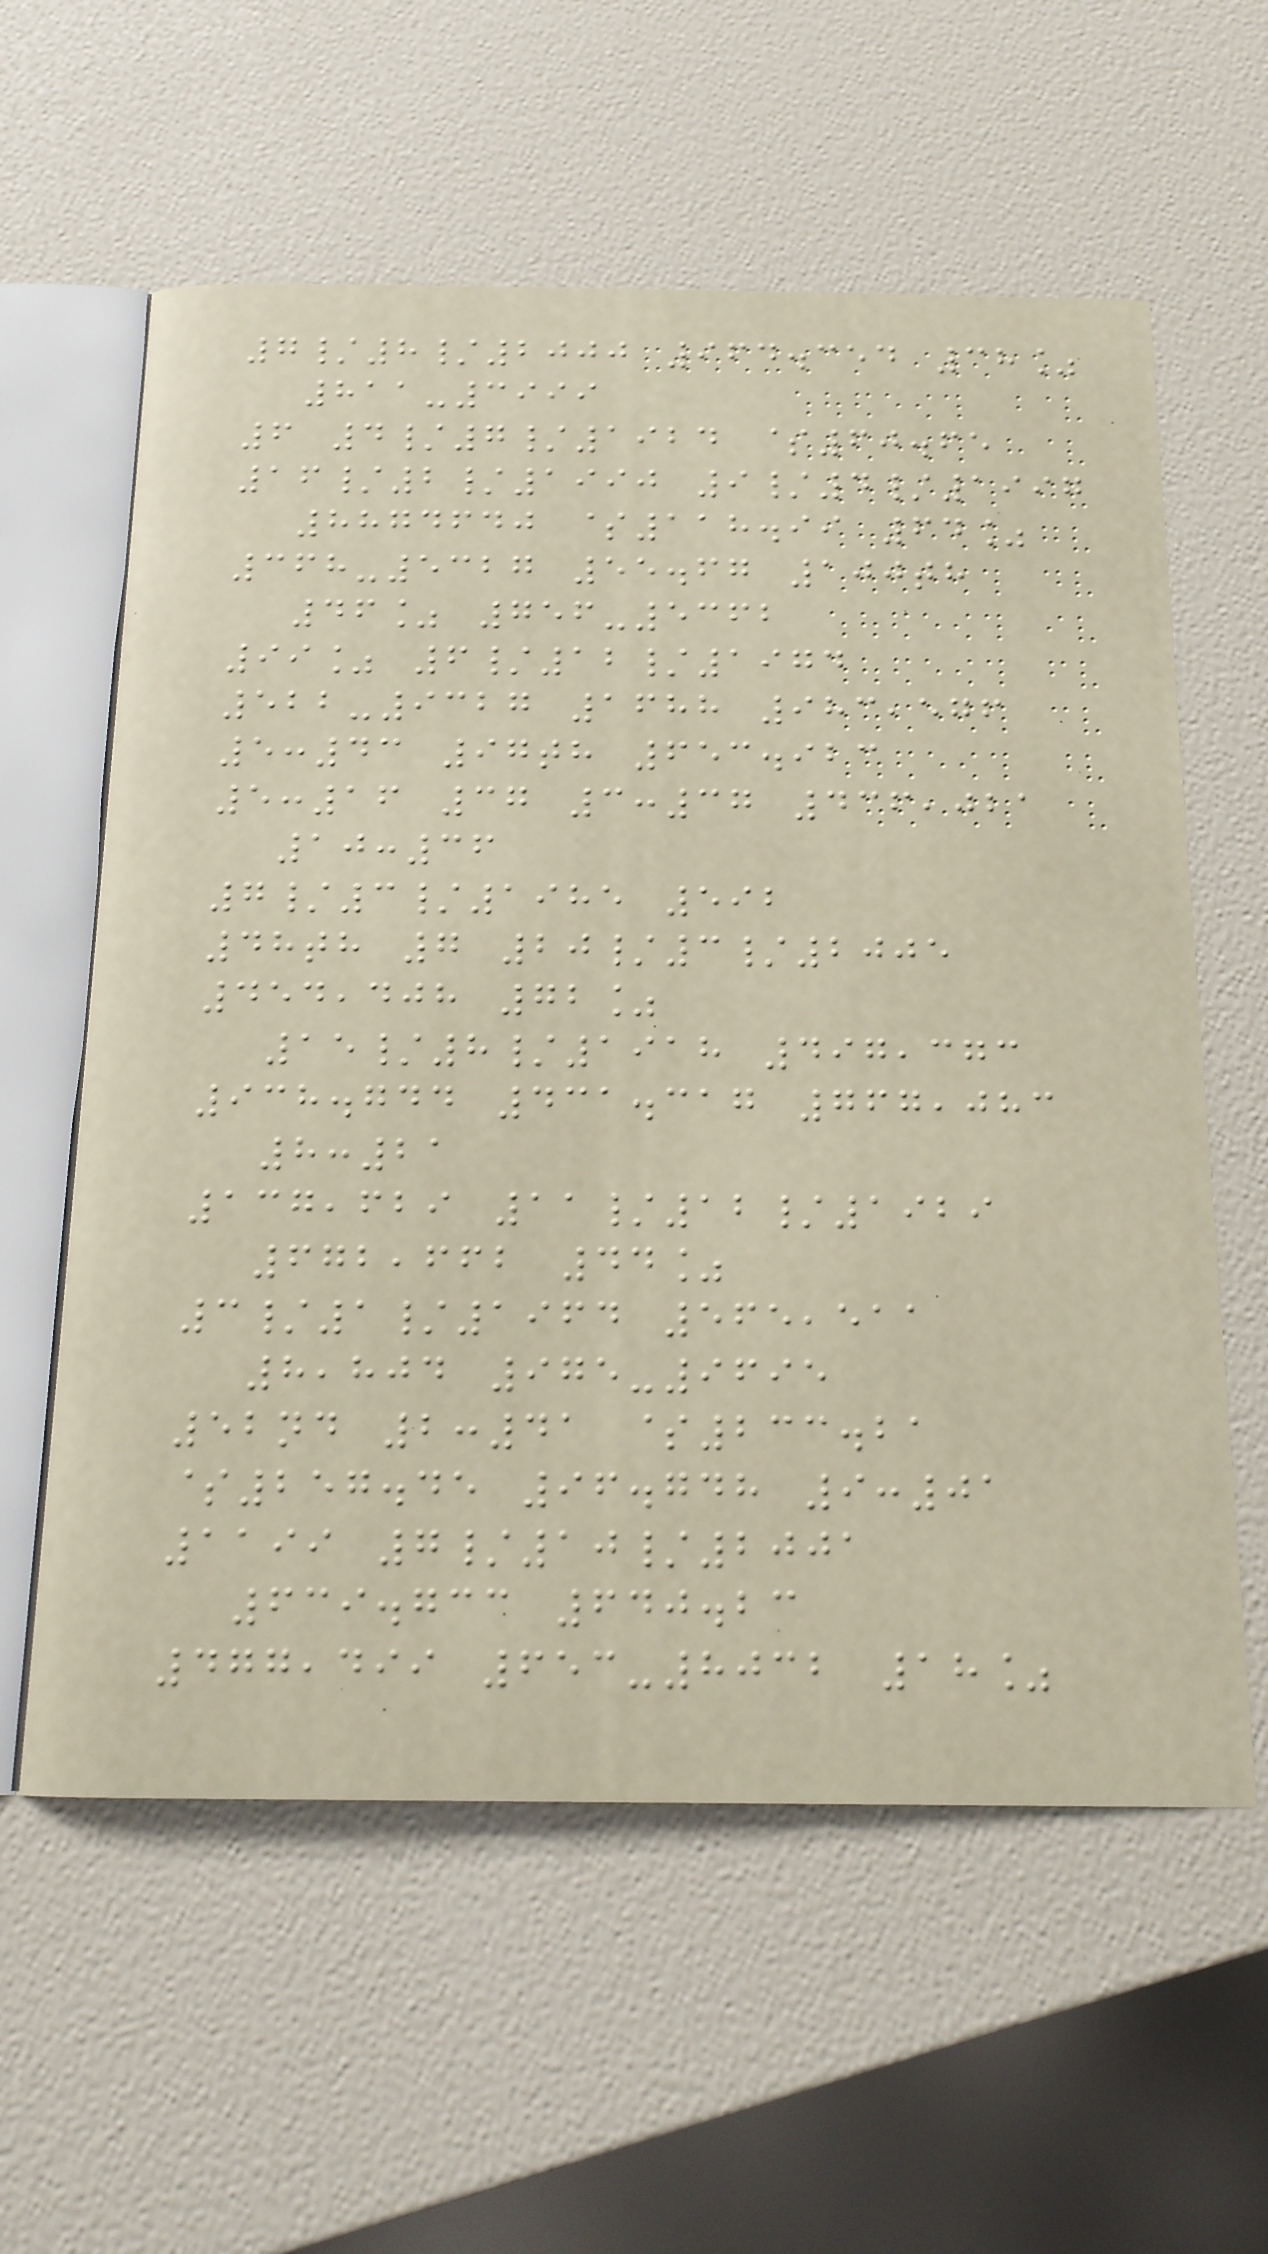7/8/2000 964.354 38%
811-3999
6 4/7/1924 $60.65
16/2/1990 9/4/1997
8874640 $118.99 64%
368-5327 55.67 100th
46% 756-5362
99% 6/12/1974
522-9327 1688 983,576
5:43 97th 653.923
5:16 37 3:37 436,021
10:36
7/3/1985 592
48th 7 20/3/2005
454,408 72%
15/8/1918 497,373
938.744 431.317 767,083
8:21
137,629 11/12/1929
672,662 44%
3/1/1964 565,511
8,804 975-9695
52nd 2:41 $233.21
$257.45 96.748 9:01
1199 7/10/2001
639.733 640.23
477,499 653-8032 18%
